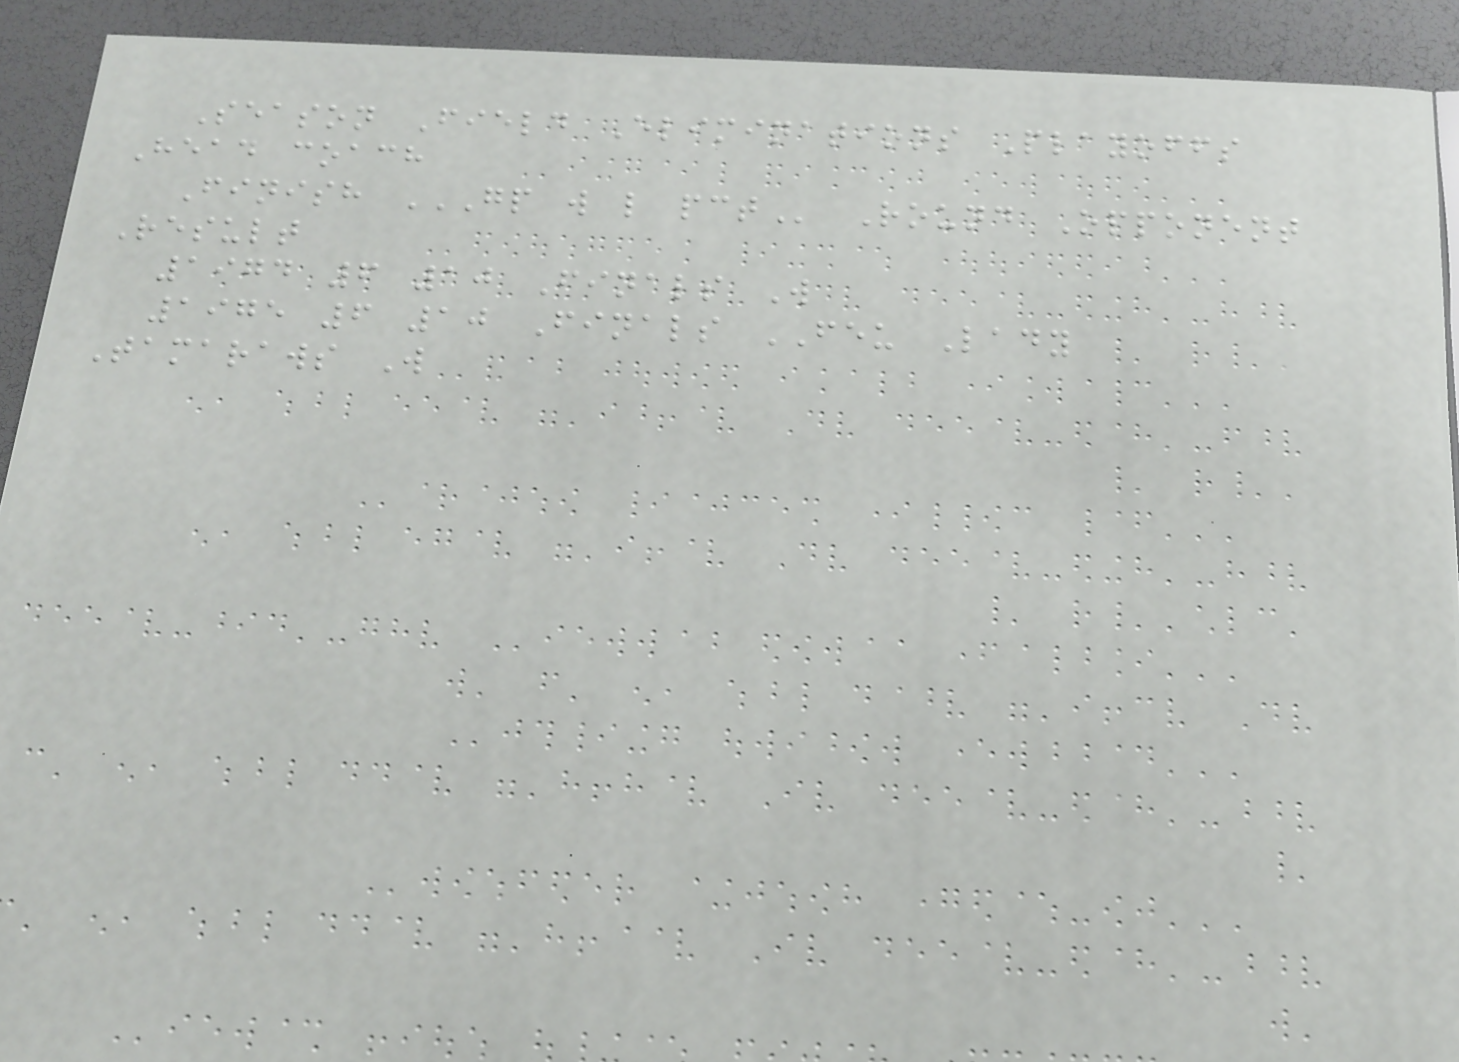Season Field Eliminations Playoffs
Head coach
Finish GP W L PCT Round Opponent
Result
1974 6 10 Finals W
1975 6 10 Finals FEU Lady
Tamaraws W
